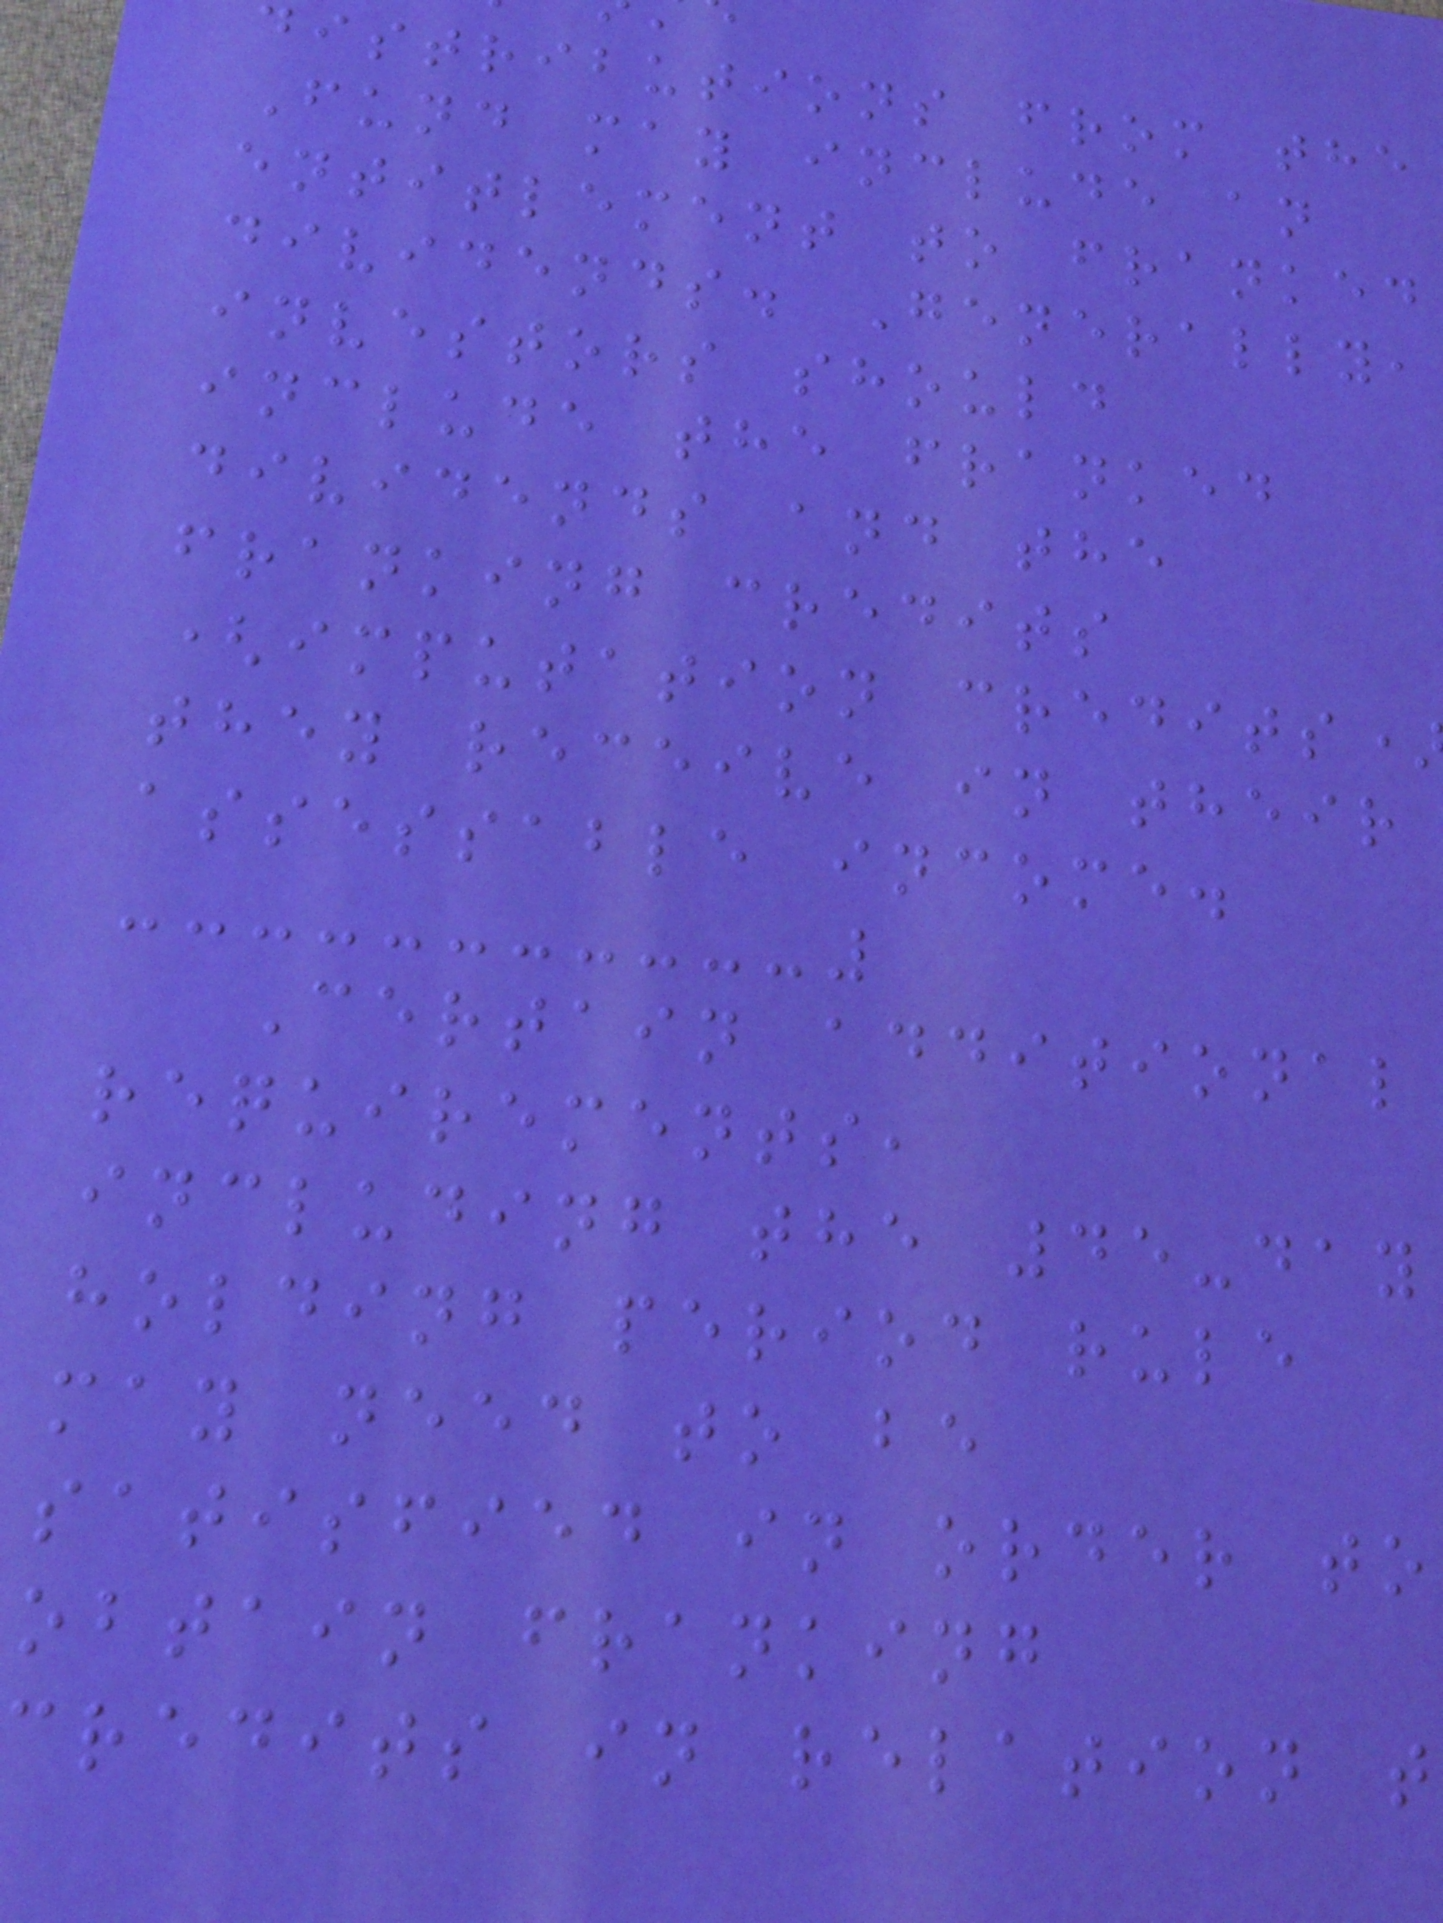distributions from the
Fund may include an
entitlement to franked
dividends. Generally,
investors should
include the franked
dividends and the
franking credits
(imputation credits
they receive in their
assessable income.
Certain additional
requirements,
including the 45-day
holding period rule
may need to be
satisfied in order to
obtain franking
credits in relation t
